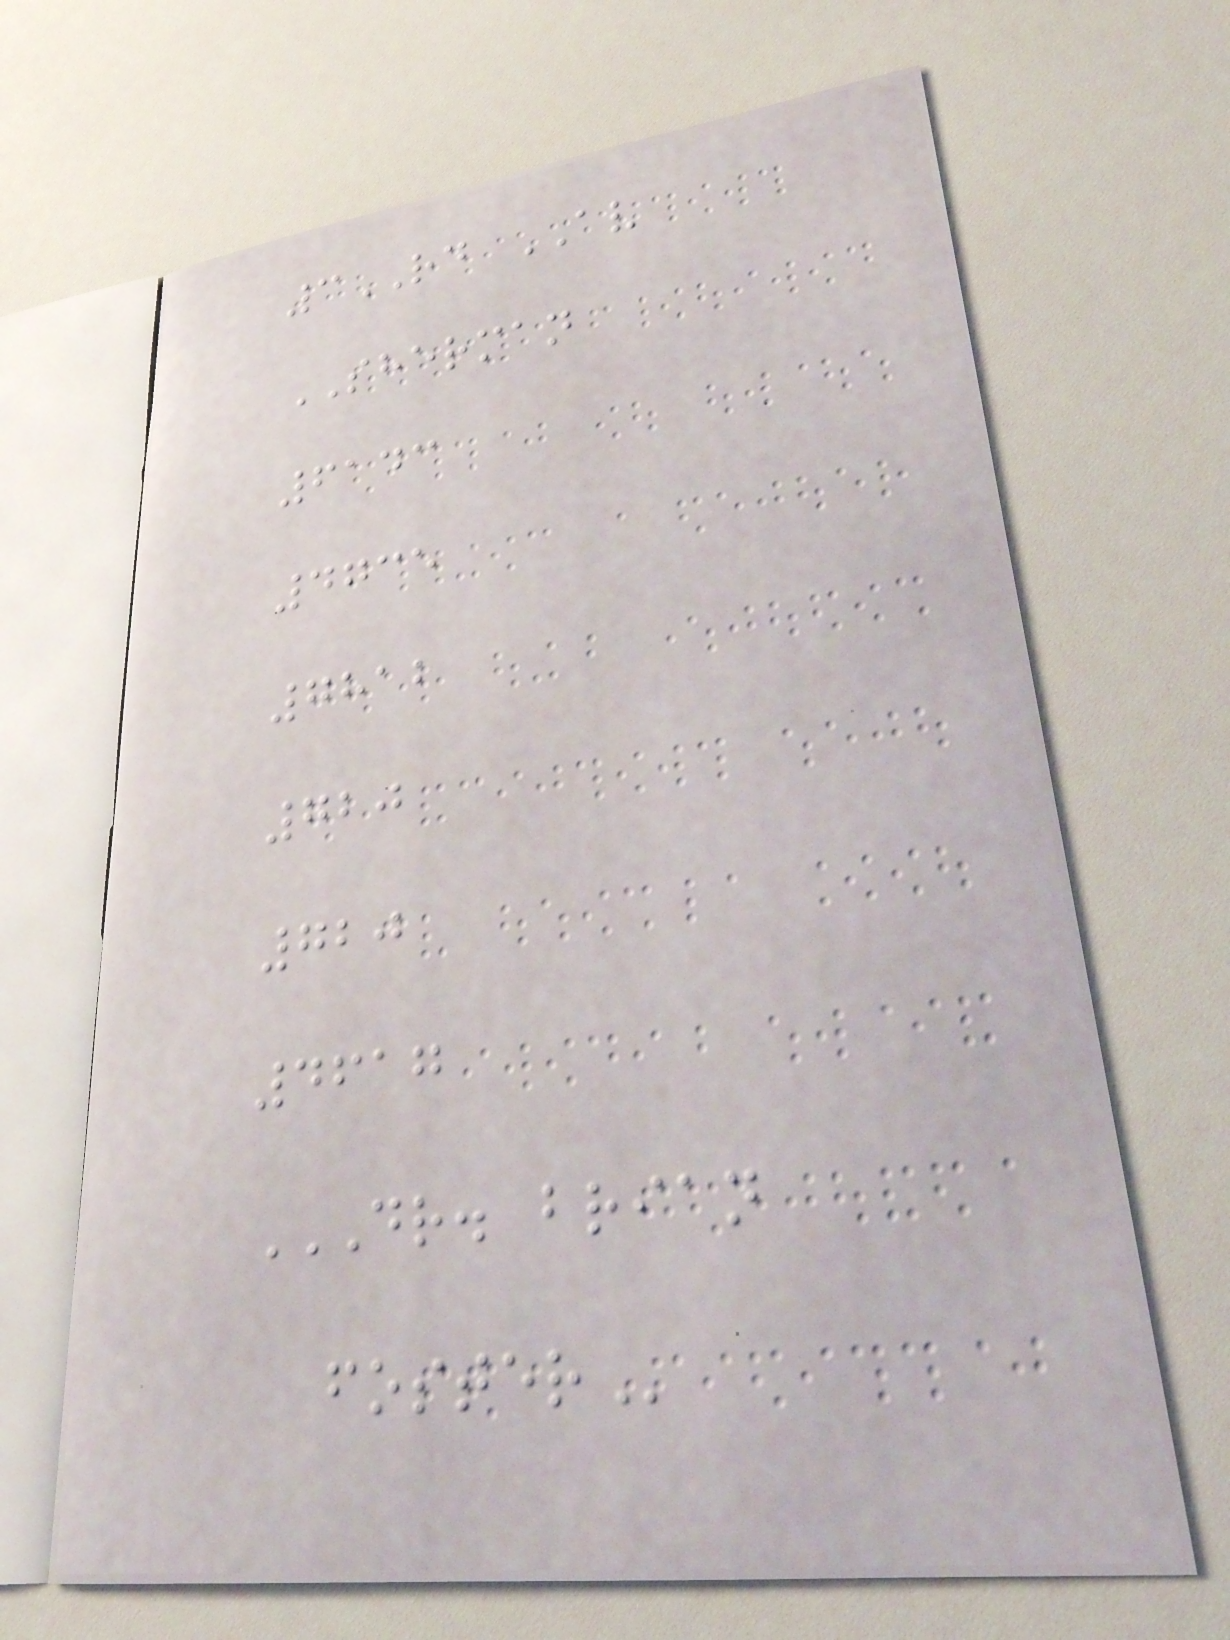3RD AV
SHERMAN
6143
4735
7812
720
720
4617
DR. BRIAN
FOSTER
